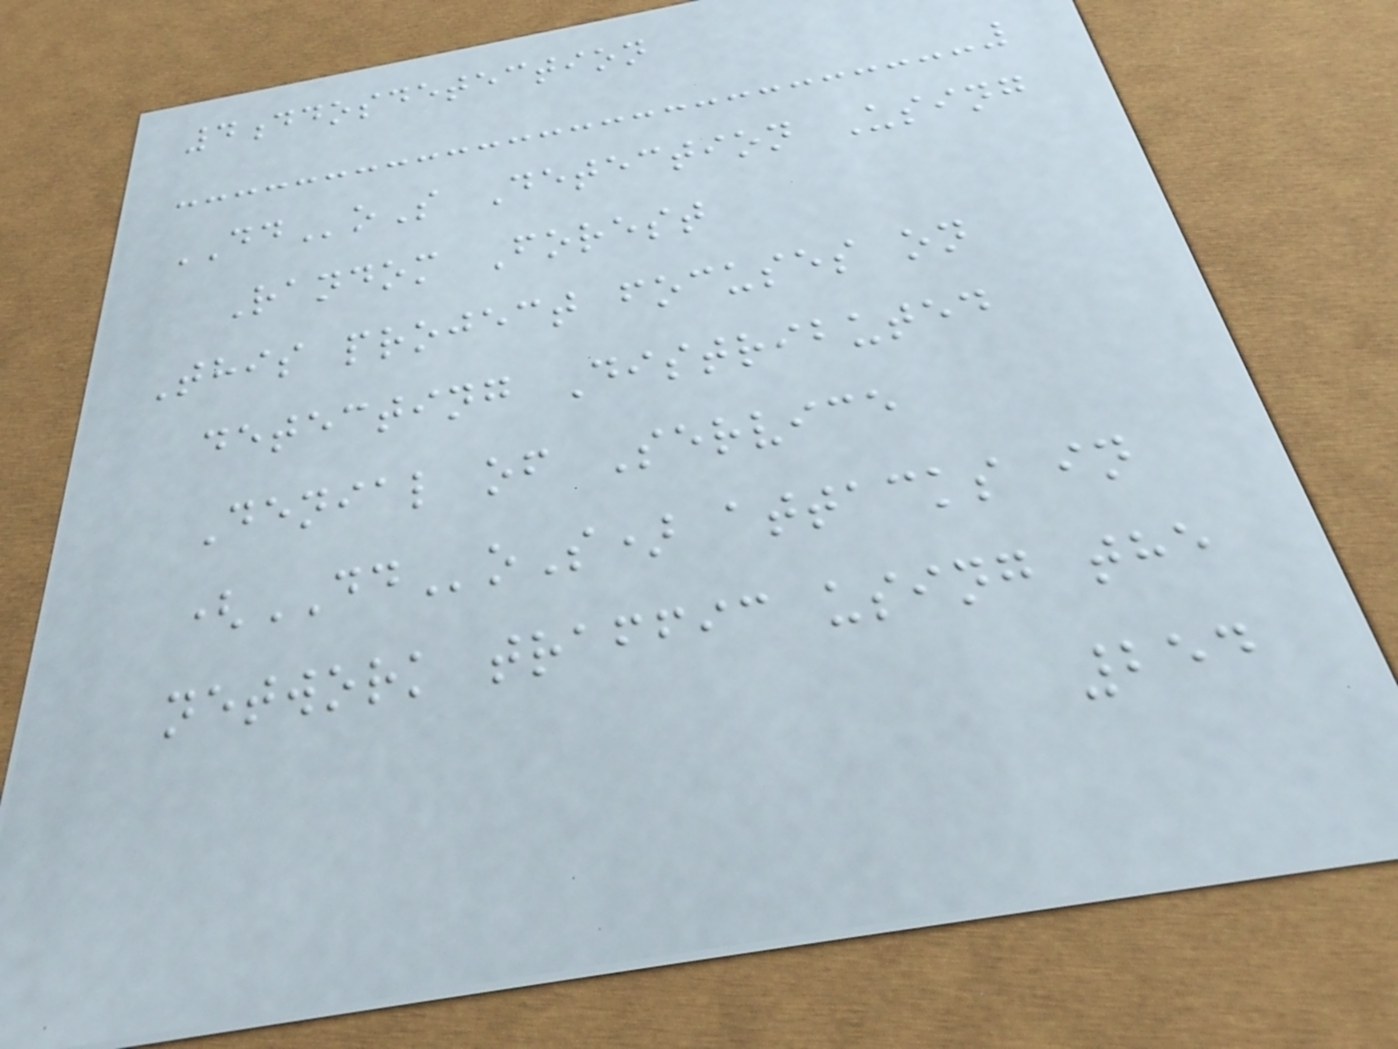4ddosdetection
DDoS Detection Using
Random Forest
This project focuses on
detecting Distributed
Denial of Service
(DDoS) attacks in
network traffic using the
254
